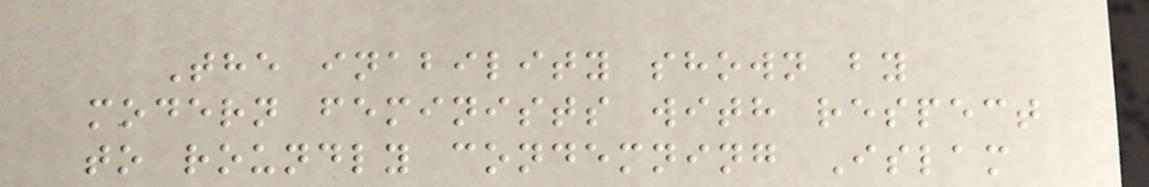The inability shown by
modern feminists with respect
to roundly condemning Islam
